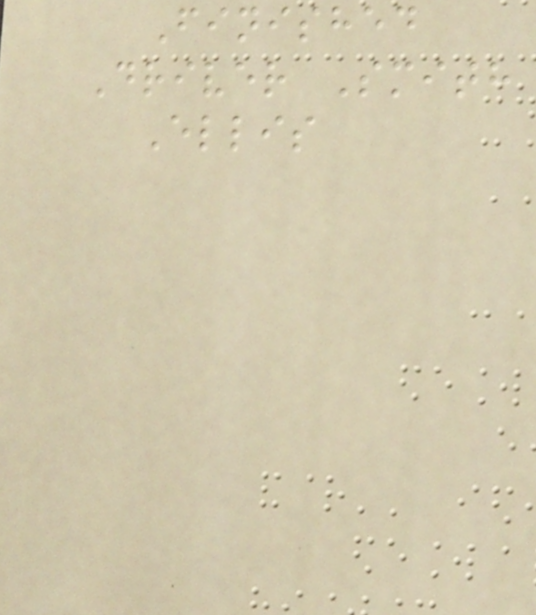Finished
Driver Smith
Ellis
